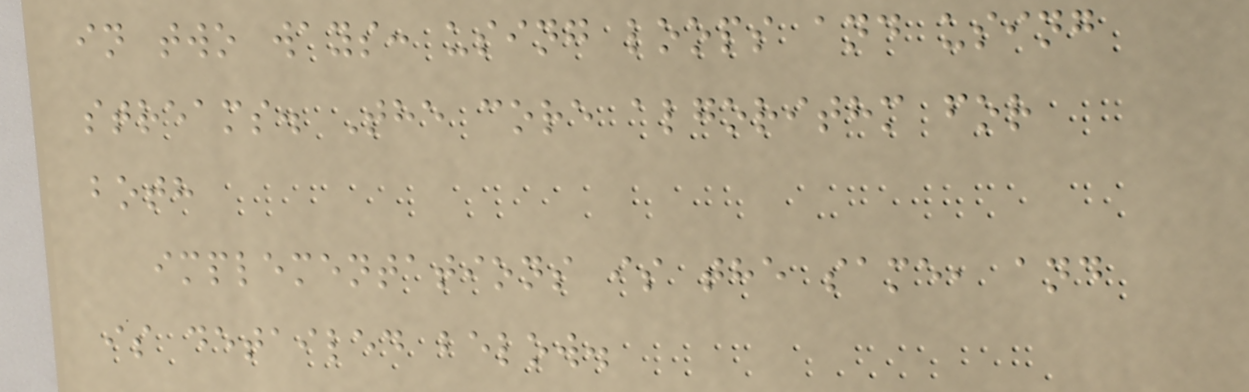in two ways: using loops and using
streams. The core algorithm for
both
implementations is the same, and
is detailed below.
